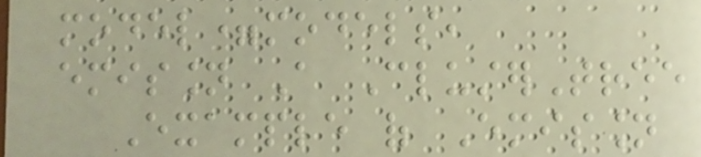model=models,
emission A ClusterTree
Example of Emission
